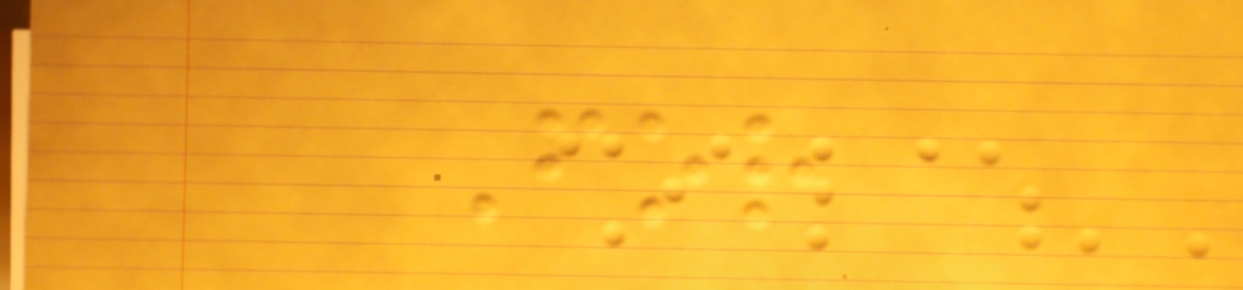For
